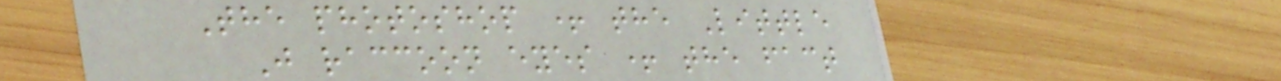The photoshop + the Little
J raccoon eyes + the fact
